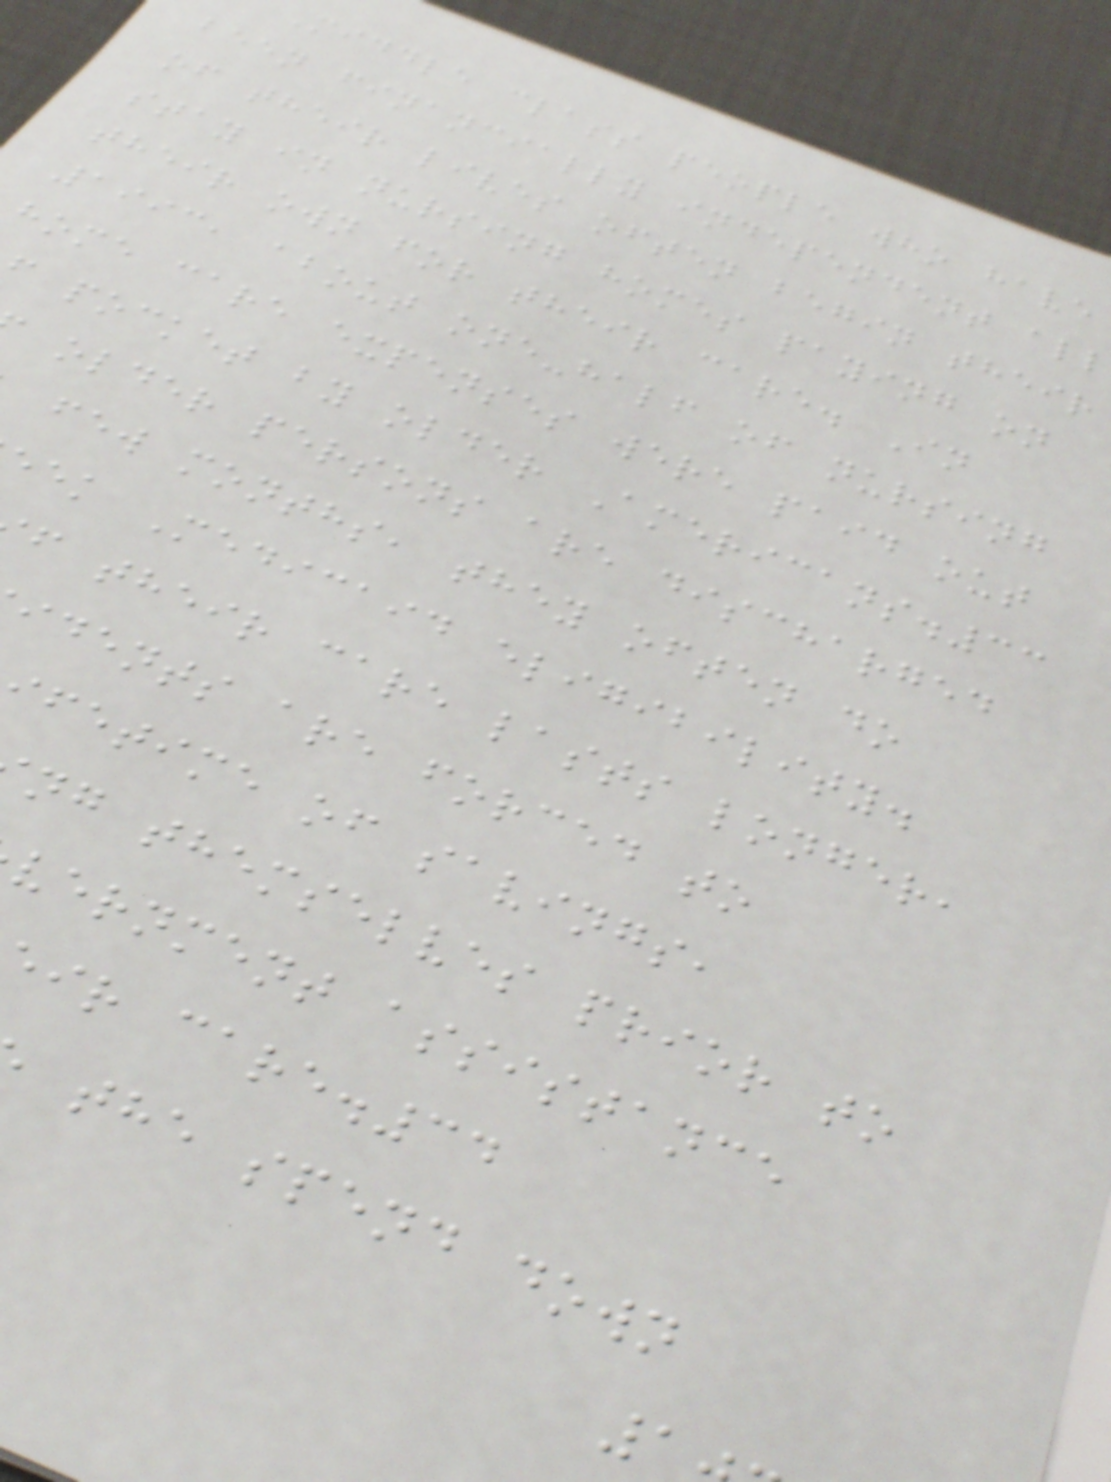Middle class people who have
been financially independent all
of their lives often begin their
stay in nursing homes paying on
their own for their care. In
1993, about one-half of nursing
home care expenses were paid out
pocket by older Americans.33
older persons are discharged
few months, they often do
ek Medicaid eligibility.
f their care lasts longer,
idents are forced to
fetime of savings,
ng themselves prior to
vernment assistance
ir care.34
the spend down
